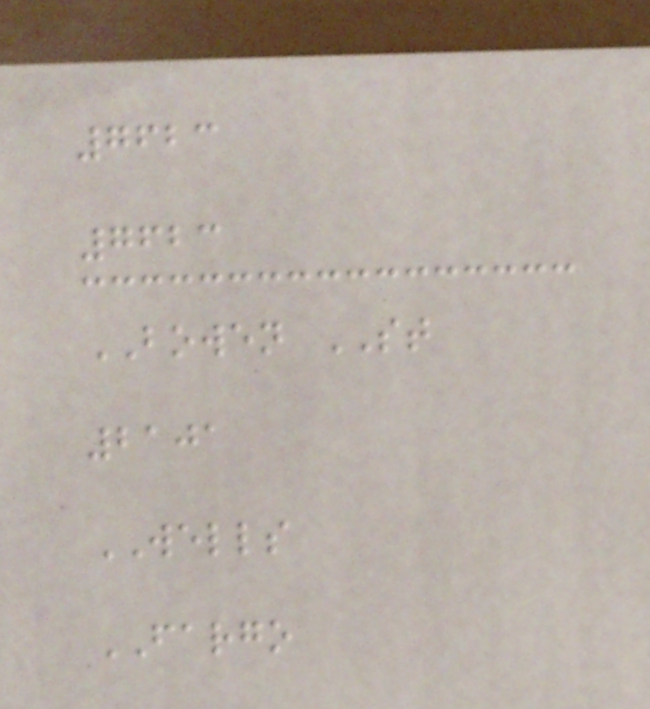7623
7623
BOWEN ST
2101
WELLS
FARGO
